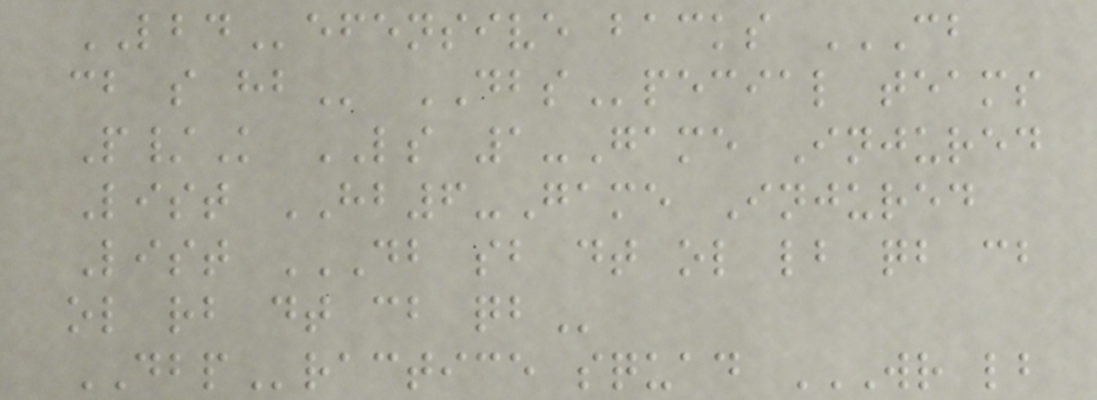LBDefensive backs CB
CB S HB DBSpecial teams
P/K LS 1-Game Injured
List HB6-Game Injured
List DB SB DT OL LB QB CB
OL RB DT CB QB
DBPractice squad WR LB
